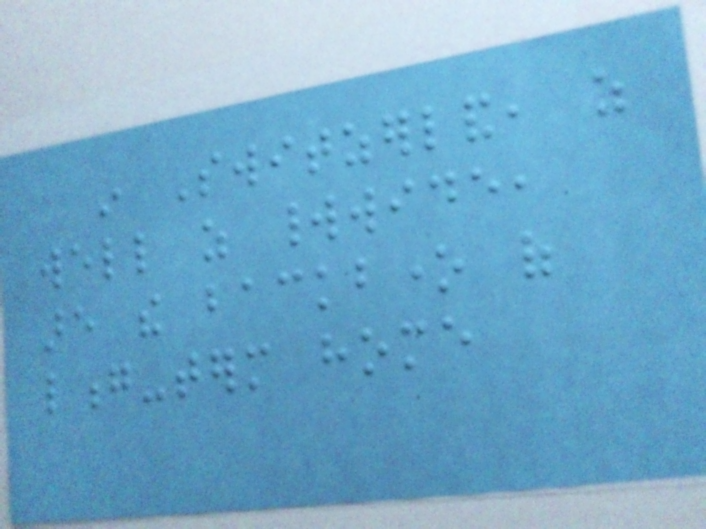in Switzerland, as
well as worldwide,
are the backbone of
long-term home
